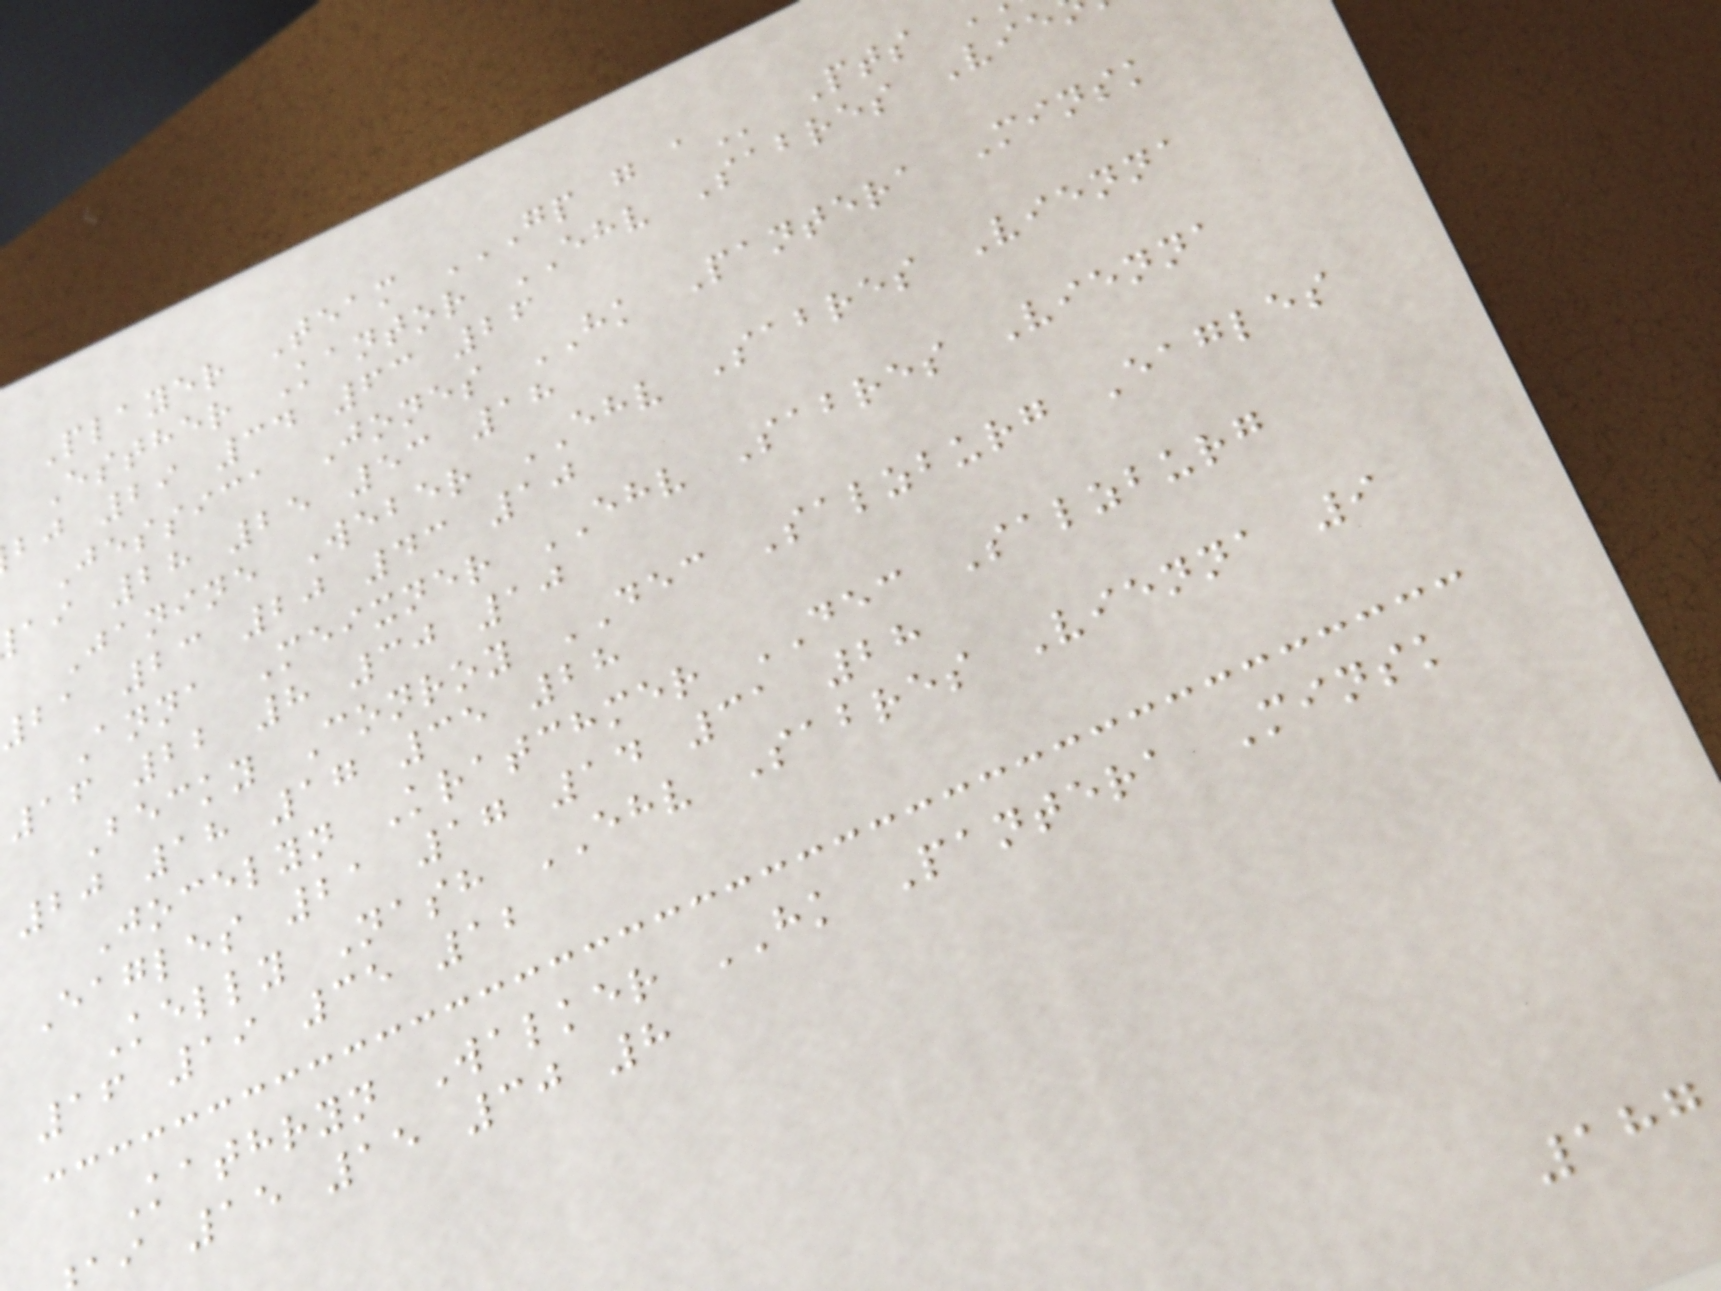Player Team GP G A Pts
Esther Kantor EHV Sabres Vie
bj 29 34 63 26
Jessica Jones HK Pantera Minsk
ai 28 25 53 18
Janine Weber EHV Sabres Vienna
21 23 20 43 10
Anna Meixner EHV Sabres Vienna
16 22 8 30 10
Becky Conroy DEC Salzburg Eagles
20 18 17 35 28
Jocelyn Kratchmer DEC Salzburg
Eagles 21 17 14 31 28
Kelly Nash EHV Sabres Vienna 9
16 19 35 12
Kathryn Walker HK Pantera Minsk
i 15 15 30 8
187
